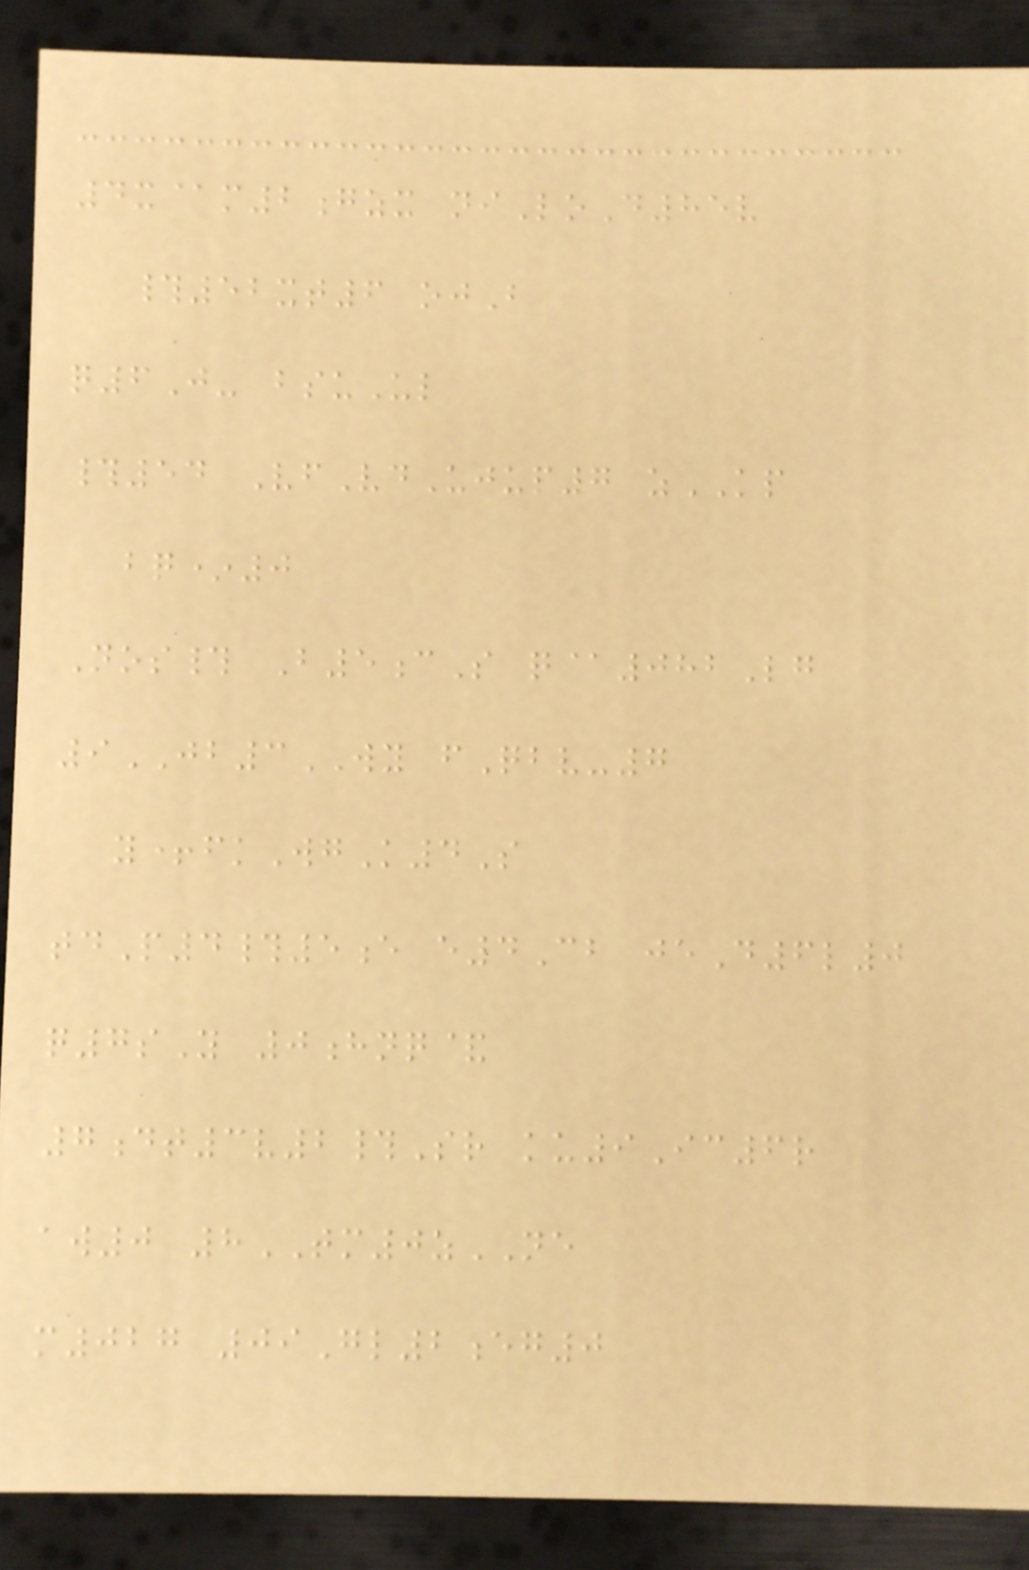4x@m2gzx niLoD85v
#52xt6 ojB
q6J- bsuUl
#54 VfVdUjup7 zKP
bq*0
Nos# B5cS q@082Lg
9JB3WY fQbv-7
y+fkWgK4S
tdP4#5e e4Cb jeD6l0
q7sY 0hnq&
7dt3v2#Sr ku9Ic6r
aw0 8TM0zNE
m027 09Gl2eg0
